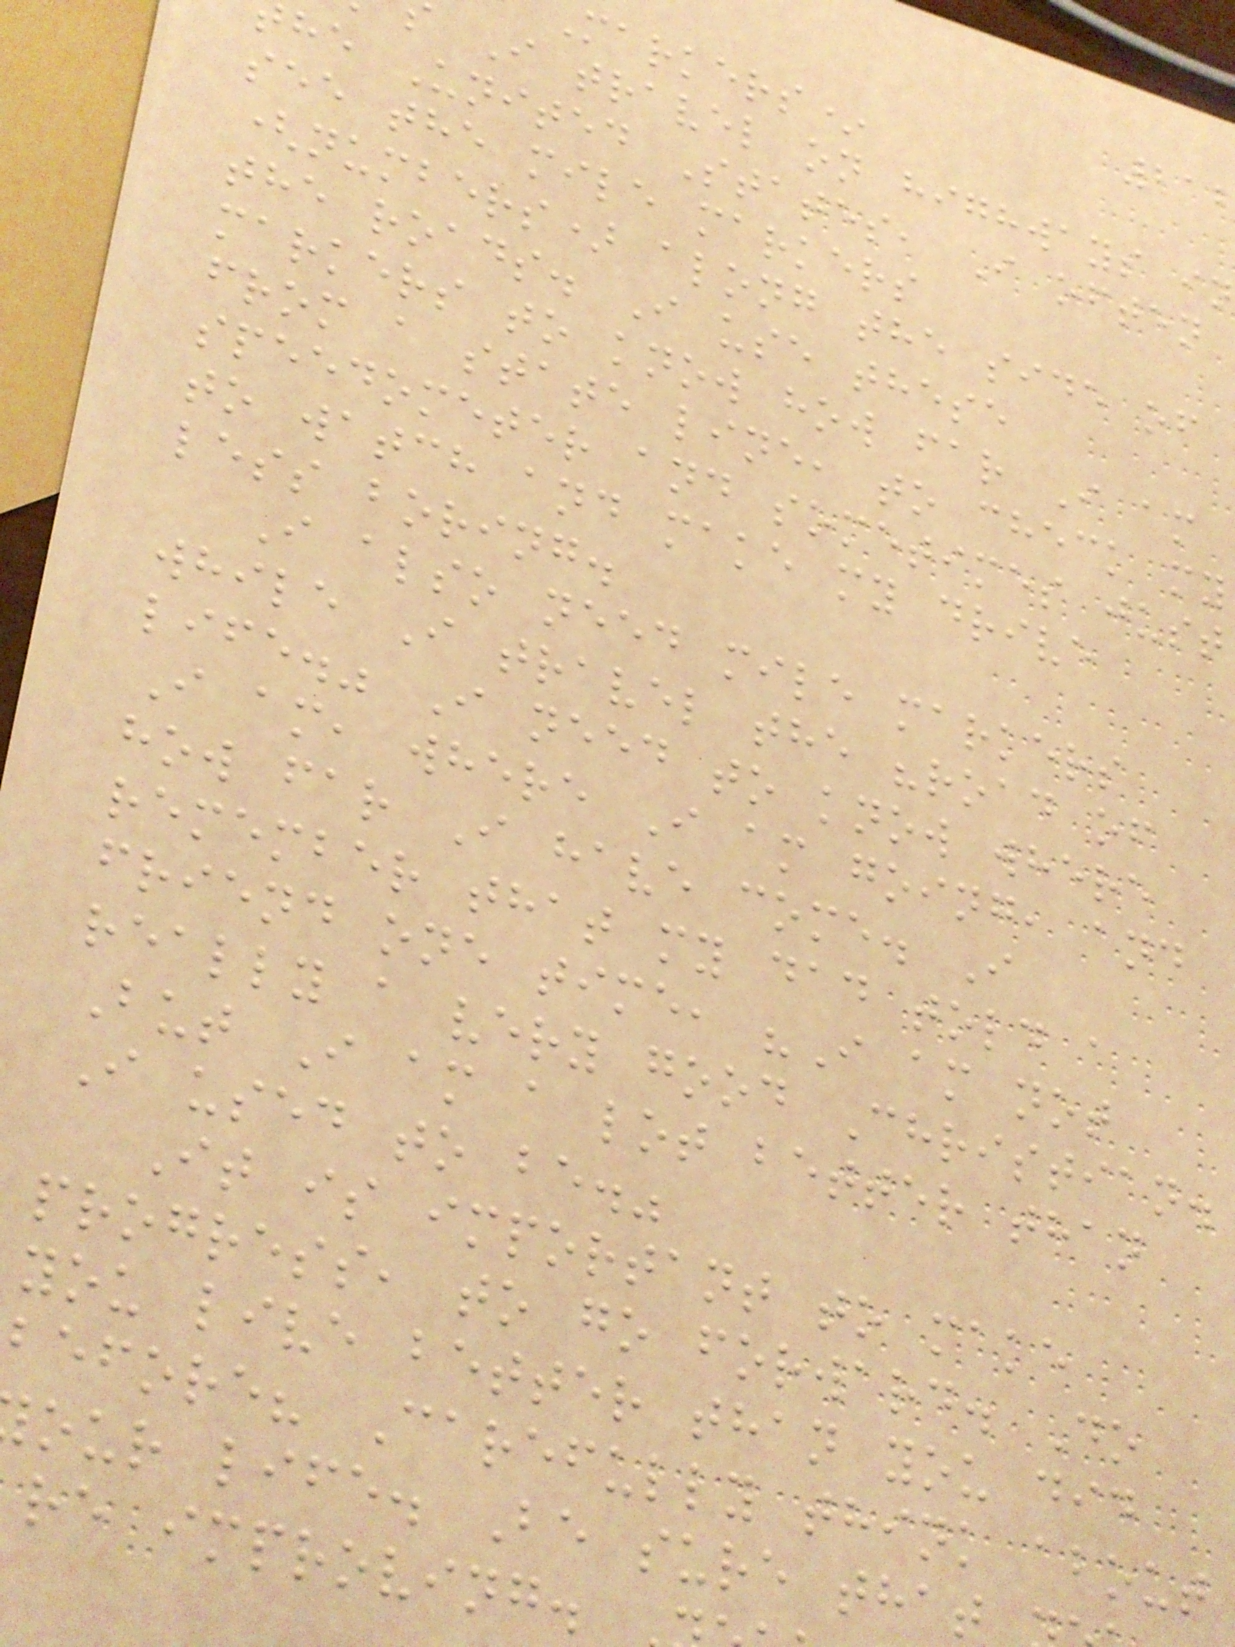markers*
I travel on highways in
he United States, I often
see the mile markers
(numbers) along the side of
the roads. I use these
markers to know how far I am
from a state line, to check my
speedometer and sometimes just
to watch and make my drive
less boring.
I also need mile markers
while I travel the "road of
life." I need to know where
I am, where I am going, and
how far I have come. I
remember that my dad told a
friend one time, "I am not
really a very good Christian.
But I am a lot better than
I used to be."
It is important to make
progress, to go forward. Do
you live better than you did
before? Carefully think about
our life. Be sure that
re improving.
